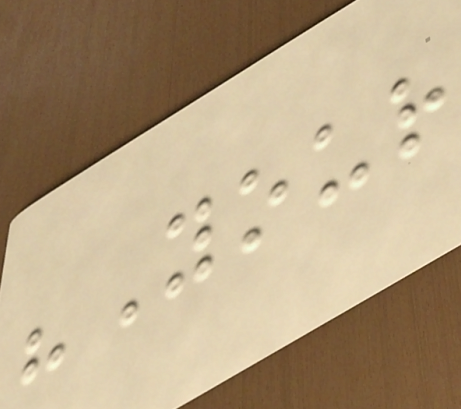"Your
